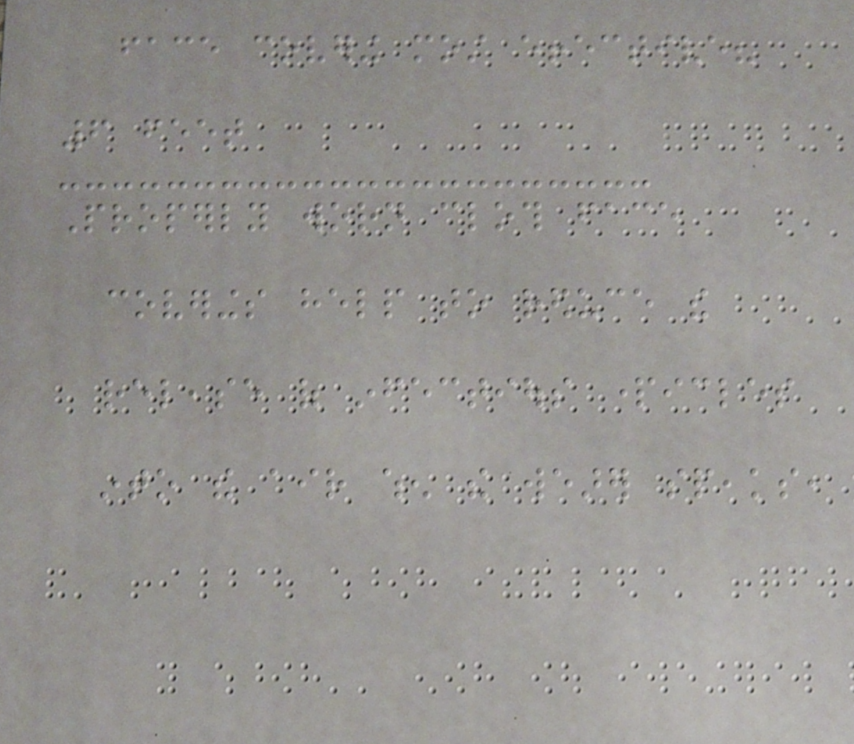face covering most effective?
6 feet
Properly worn cloth face
coverings help to reduce the
release of infectious particles
into the air when the wearer speaks,
